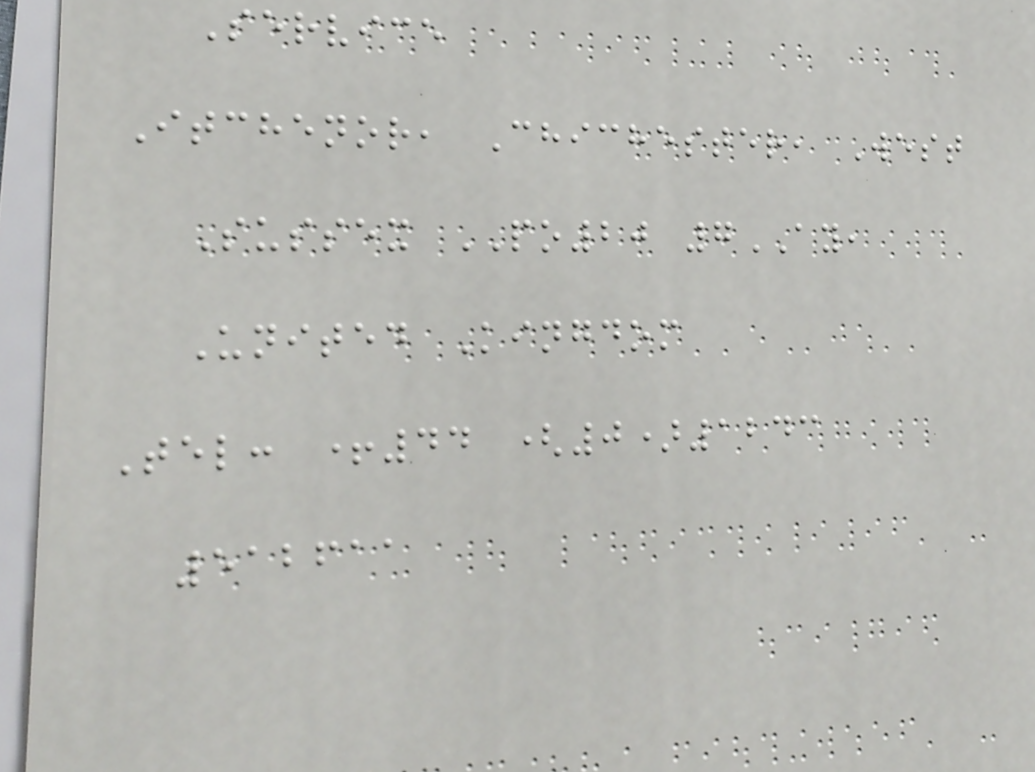Service
Itchenor, Chichester, West
Sussex PO20 7AY,
United Kingdom
Tel: +44 (0)1243
512611
